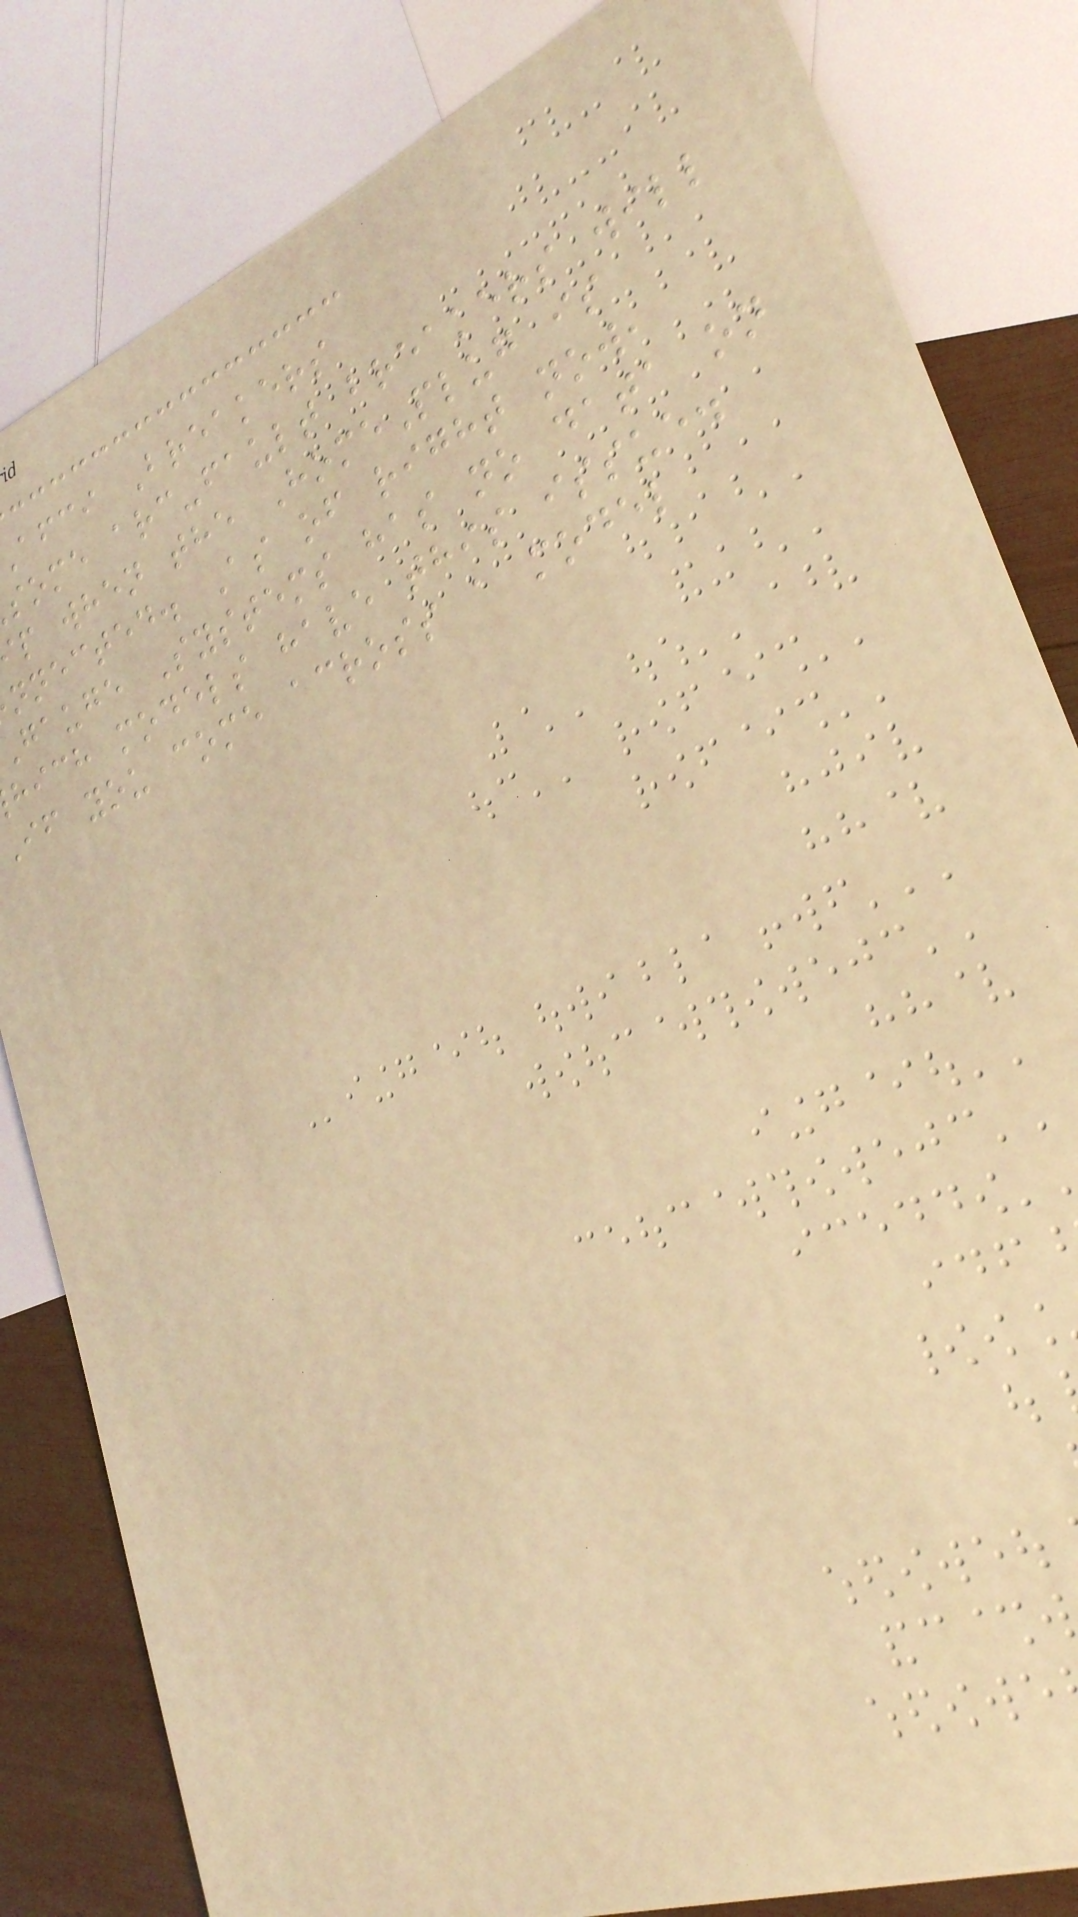afci Breakers
some arc-fault breakers will
p when the HomePlug is
nnected. As of right now,
gauge Systems has no data on
hich models have this issue.
if you come across a model
